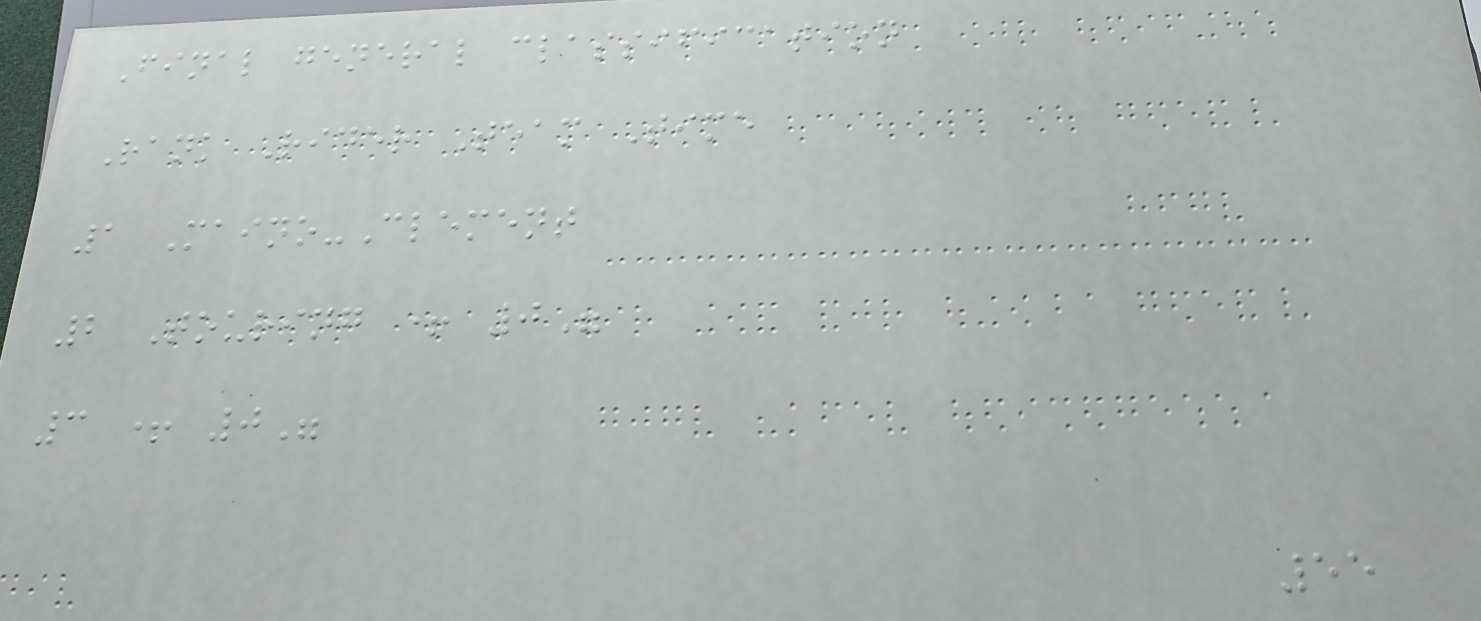Final general classification
Rank Rider Team Time
1 Maino-Clement
2 Touring + 0"
3 + 0"
55
